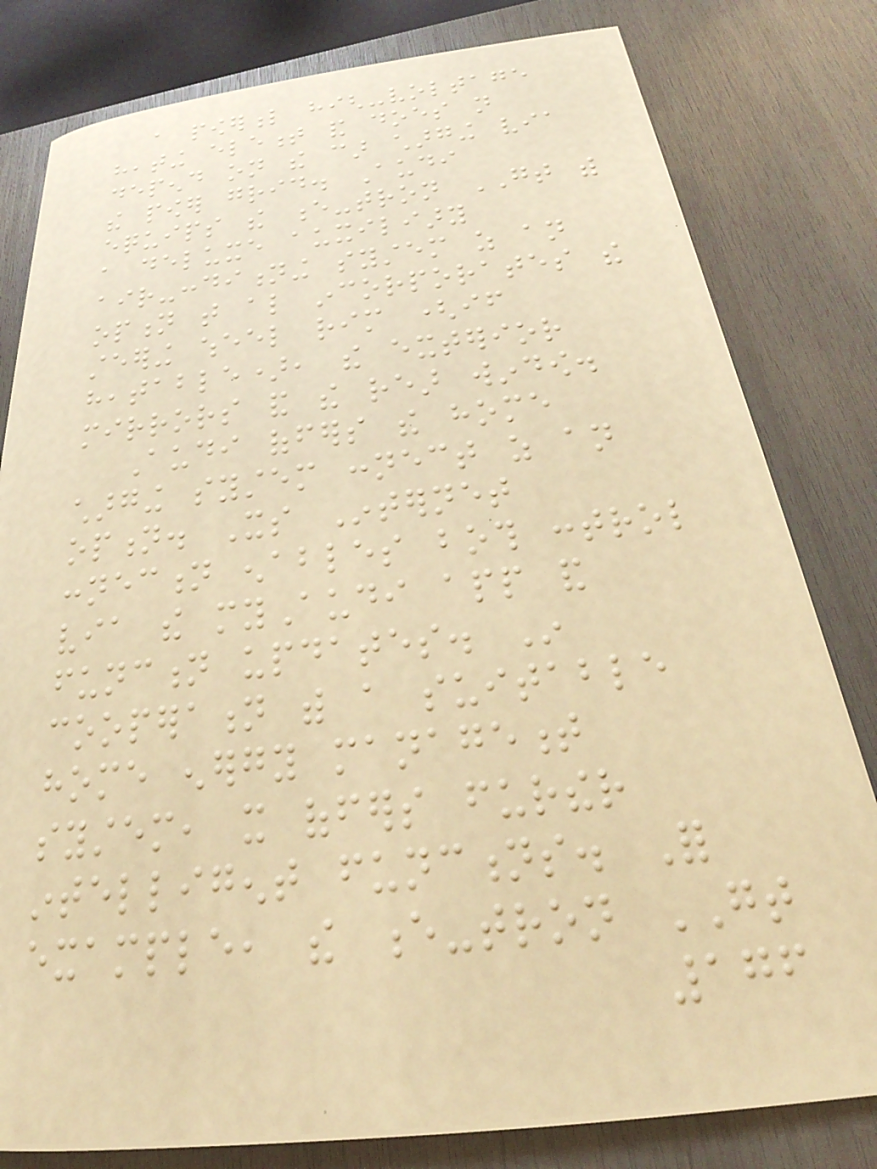a powerful high-voltage
heating element and does not
depend on the car charging via
the power grid. Audi
equips the e-tron GT with
a deluxe auxiliary
air-conditioning system as an
option that also incorporates the
steering wheel rim (if
heatable), the exterior
mirrors and the rear window.
Audi offers the home
charging system connect as an
option. Its Internet
connection enables both control
via the myAudi app and
function updates. In
cooperation with a suitable
home energy management
system, it offers further
intelligent functions. For
example, the e-tron GT
176
